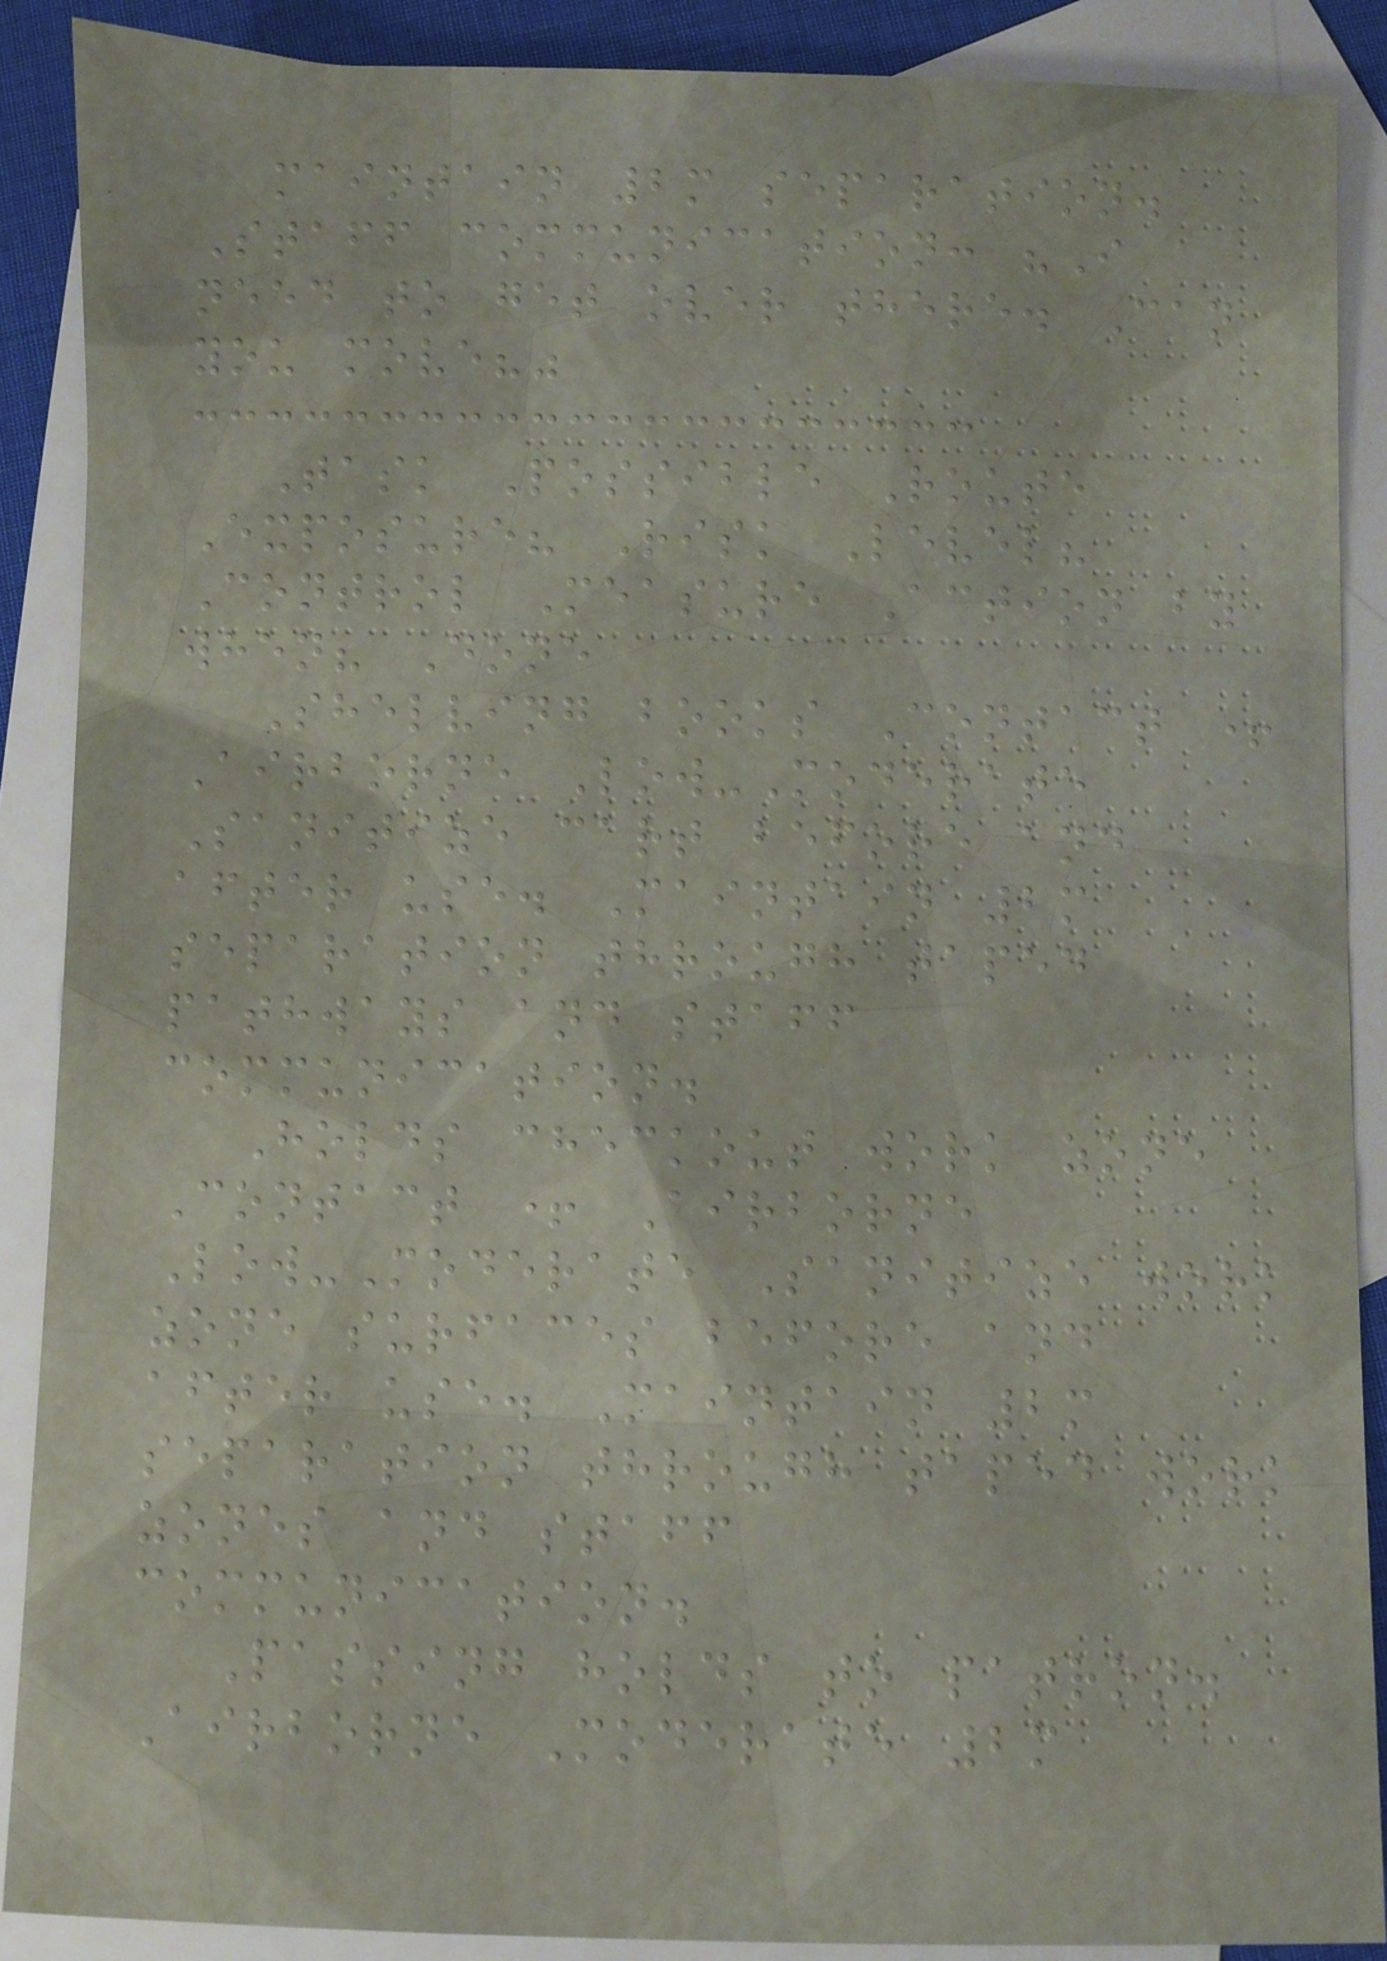maintain 2m separation.
Staff communication: "I
need to get over there. Can
you move?"
Task Possible Route
Exposure? Risk Level?
Control Measure Action by
when? Done
Shelving books Contact +
Airborne Low-Moderate
Sanitize cart before and
after use. Maintain 2m
separation through taped
pathways and staff
communication.
Holds checkout work zone
Contact + Airborne
Low-Moderate Sanitize work
zone surfaces before and
after use. Maintain 2m
separation through taped work
zones and staff
communication.
Passing holds to patron.
Airborne Moderate 2m
